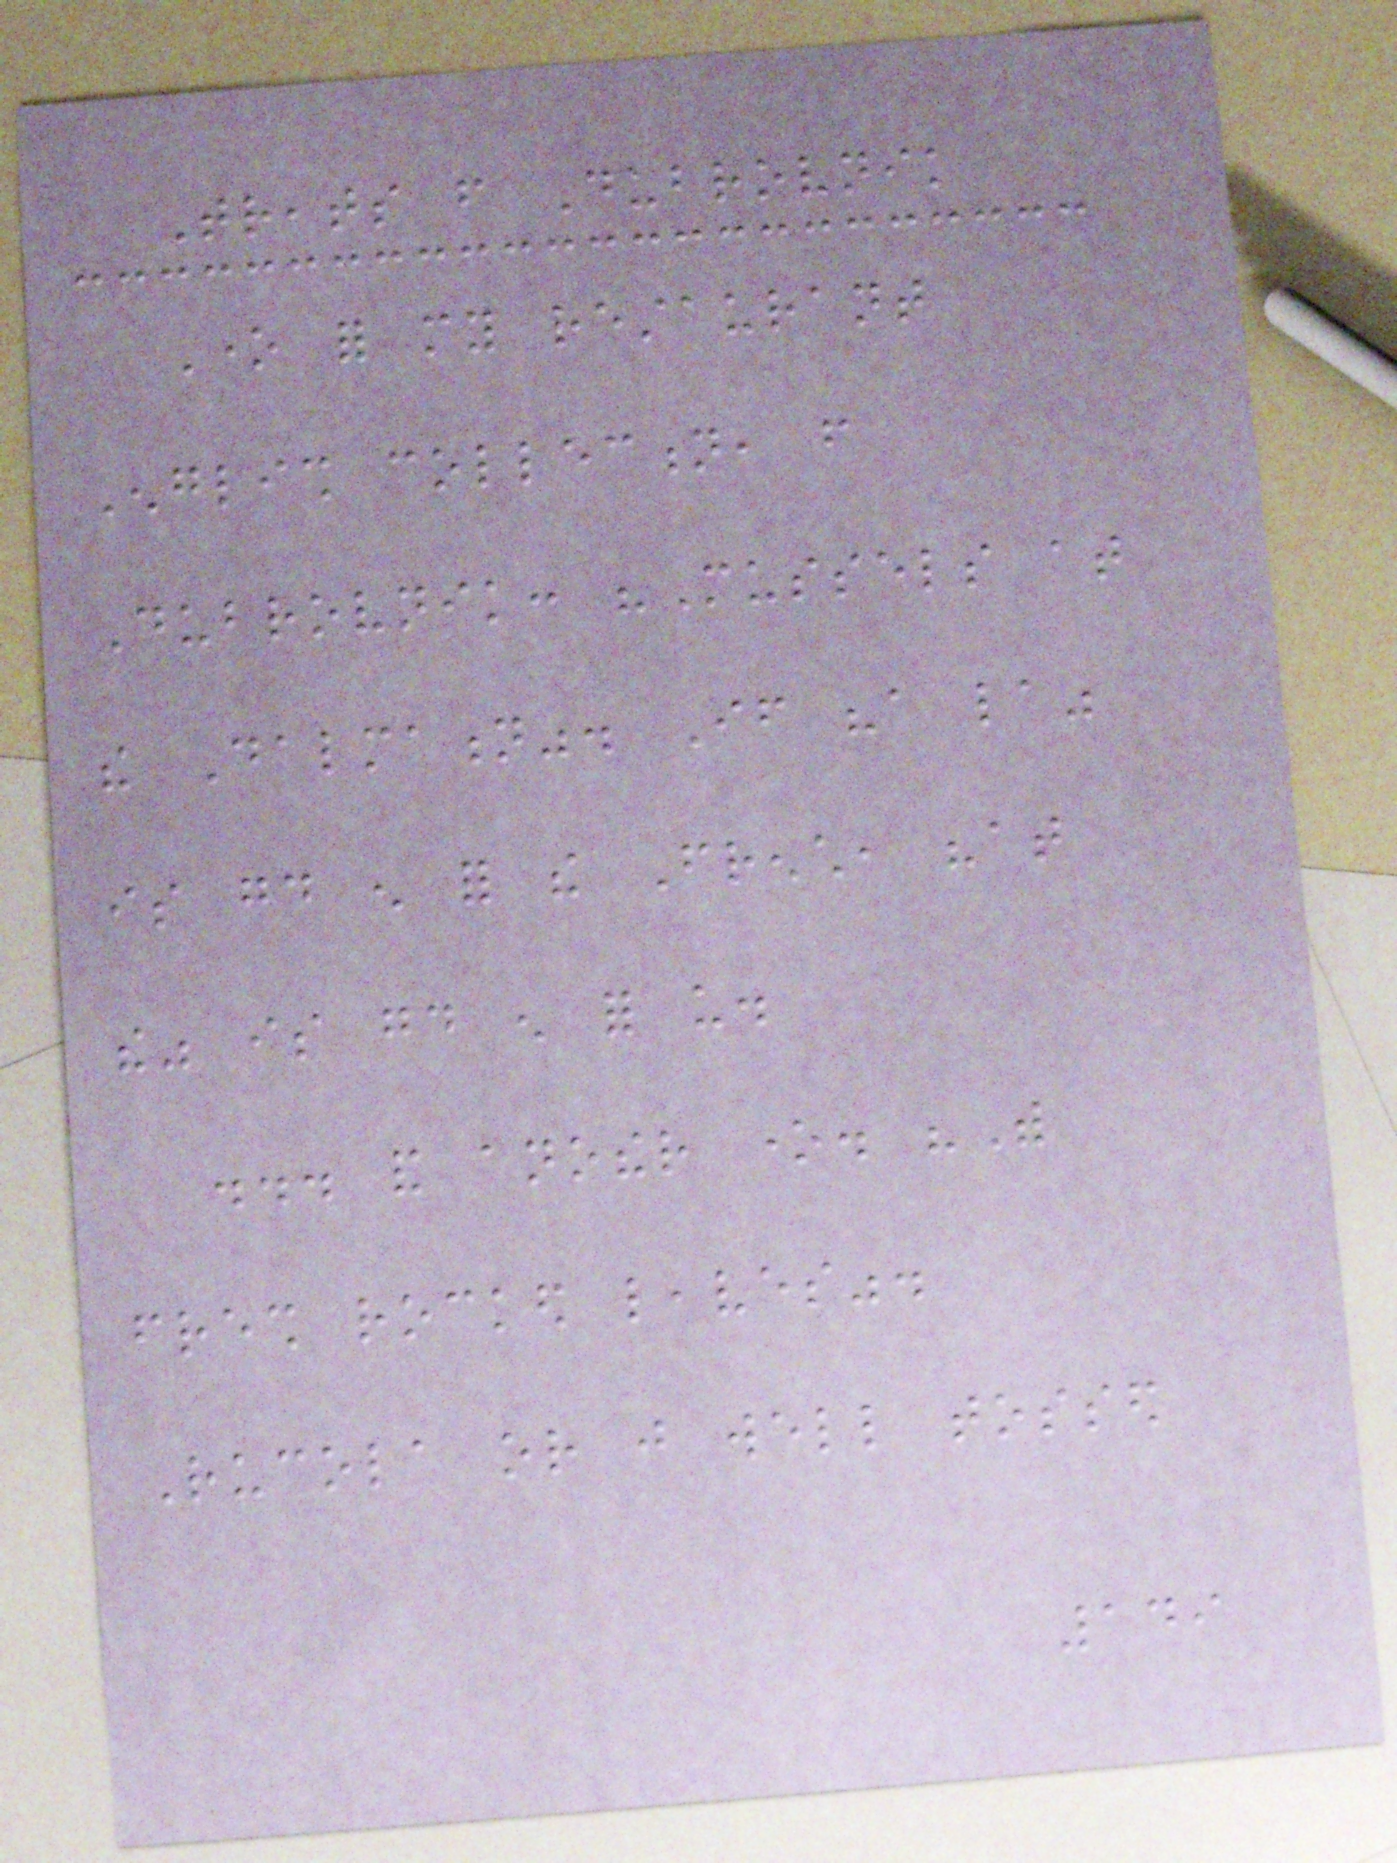Treats from Dubrovnik
One for my restaurant
English collection, from
Dubrovnik: "Mussels at
the Dalmation". If "a la"
is good enough for the French, "at
the" is good enough for us.
... and another one. "With
fresh rocked leaves".
Rucola or just well tossed
149
